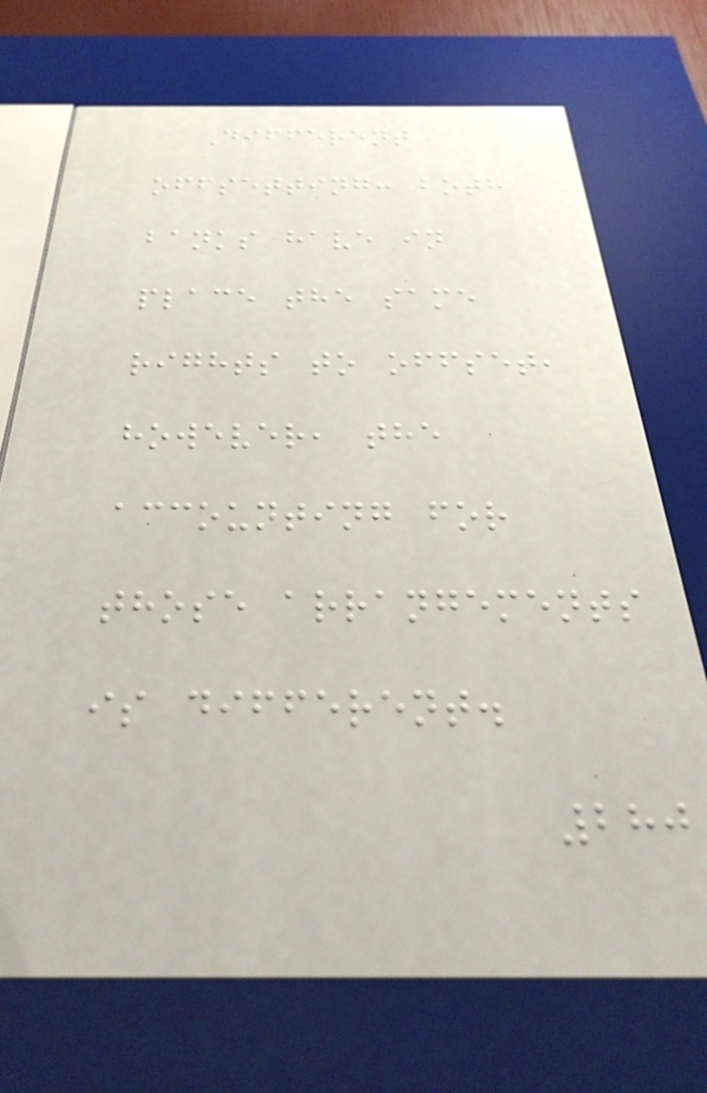Different
offsetting: both
banks have in
place the same
rights to offset,
however, the
accounting for
those arrangements
is different.
280
